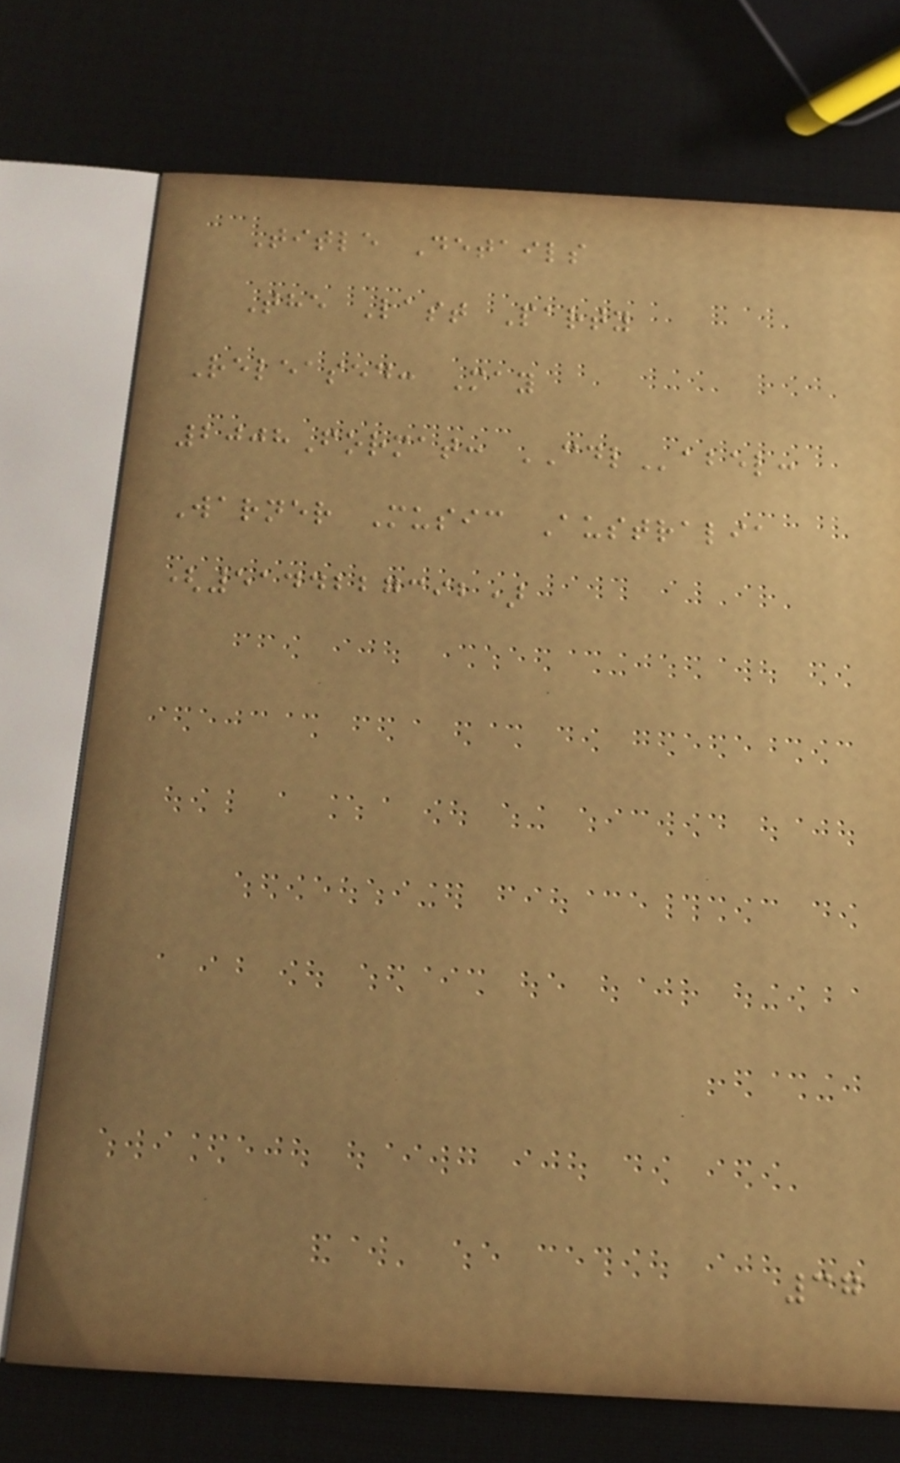Title Details
The Last Party
Released: May
2008Format: CDLabel:
Warner Music Australia
(5144227392)
37
